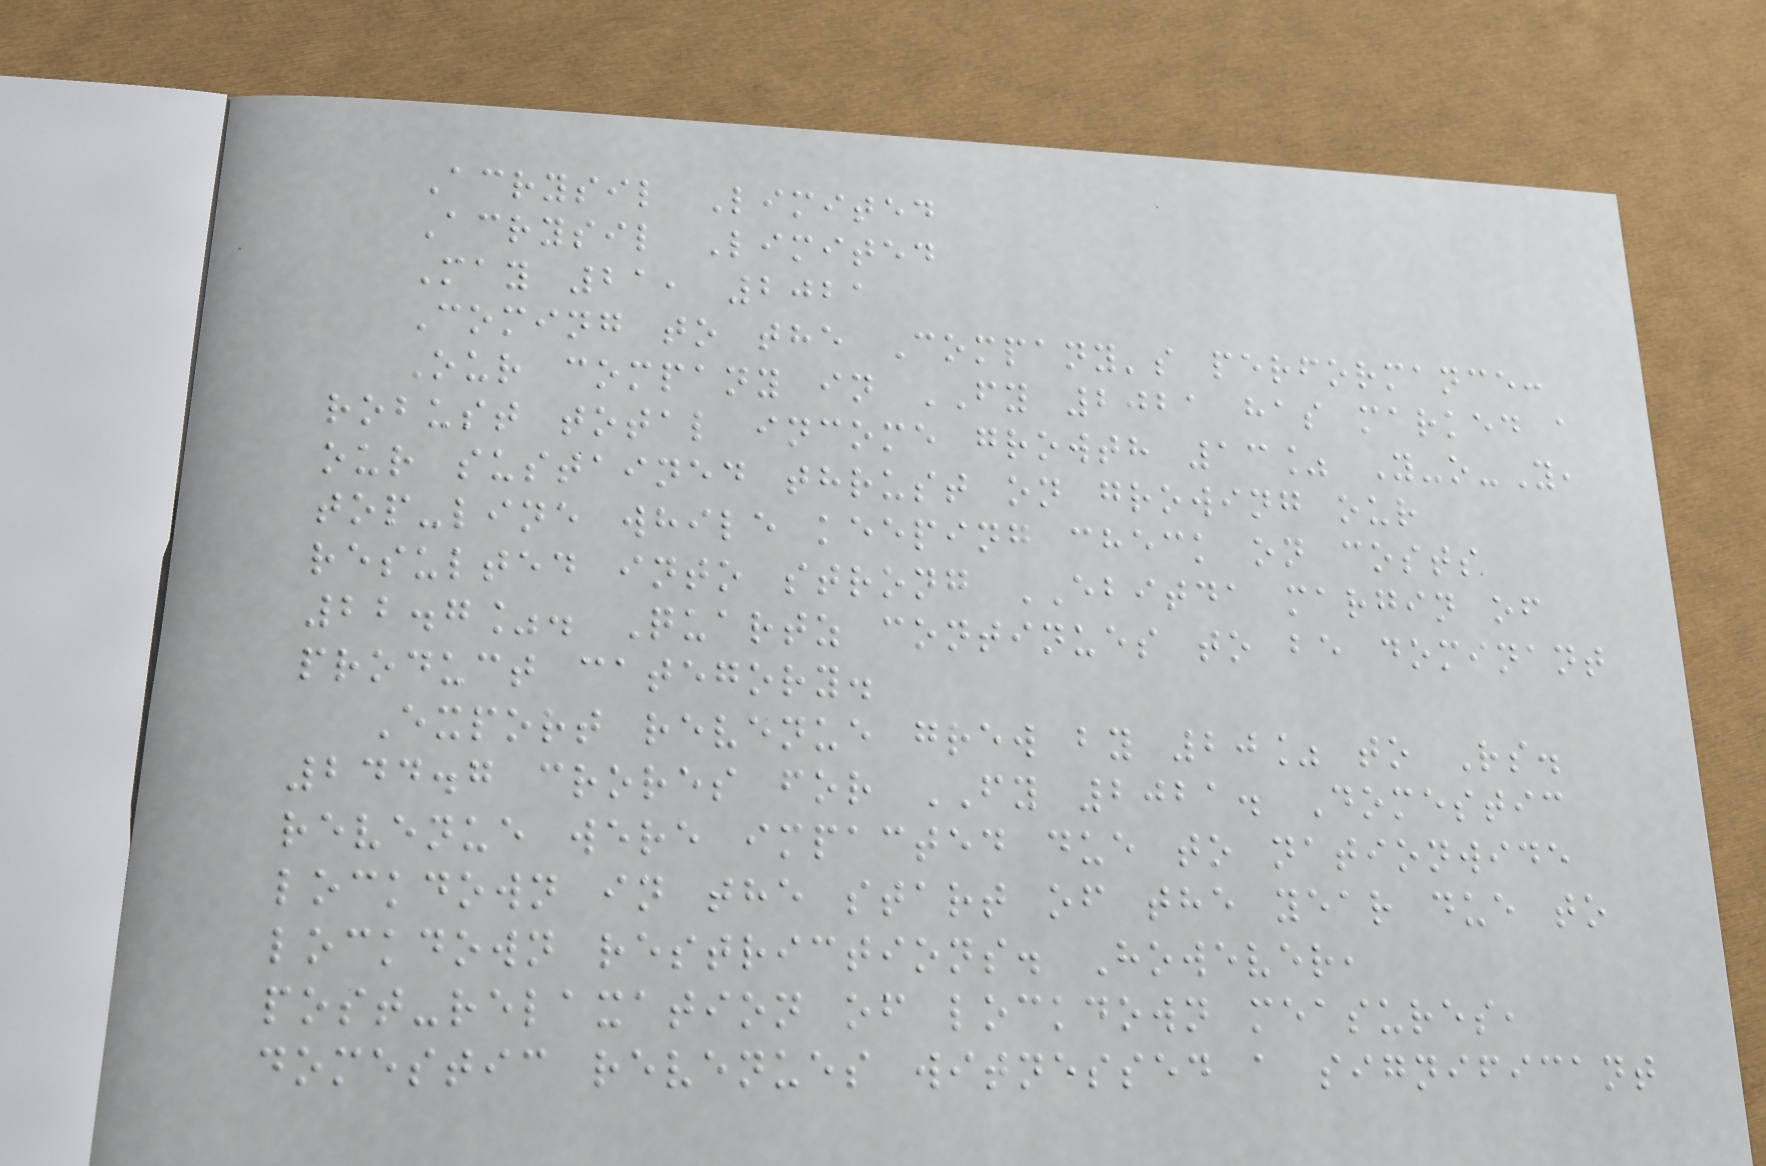Acrysil Limited
Acrysil Limited
May 21, 2021
Coming to the Company's performance:
Our company in FY 2021 has marked a
robust total income growth 13% Y-o-Y,
our sustained thrust on growing our
top-line while keeping check on costs
resulted into strong EBITDA margin of
22.7%. Quartz continues to be dominant
product category.
Export revenue grew by 20% to Rs.
244.7 crores for FY 2021. Domestic
revenue were impacted due to nationwide
lockdown in the start of the year due to
lockdown restrictions. However,
post-relaxation of lockdown measures,
domestic revenues witnessed a significant
